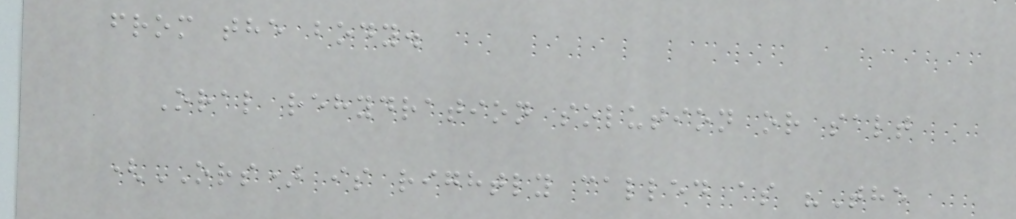from the body.
Oral rehydration solution or salt
(ORS) is rightly called as "The
